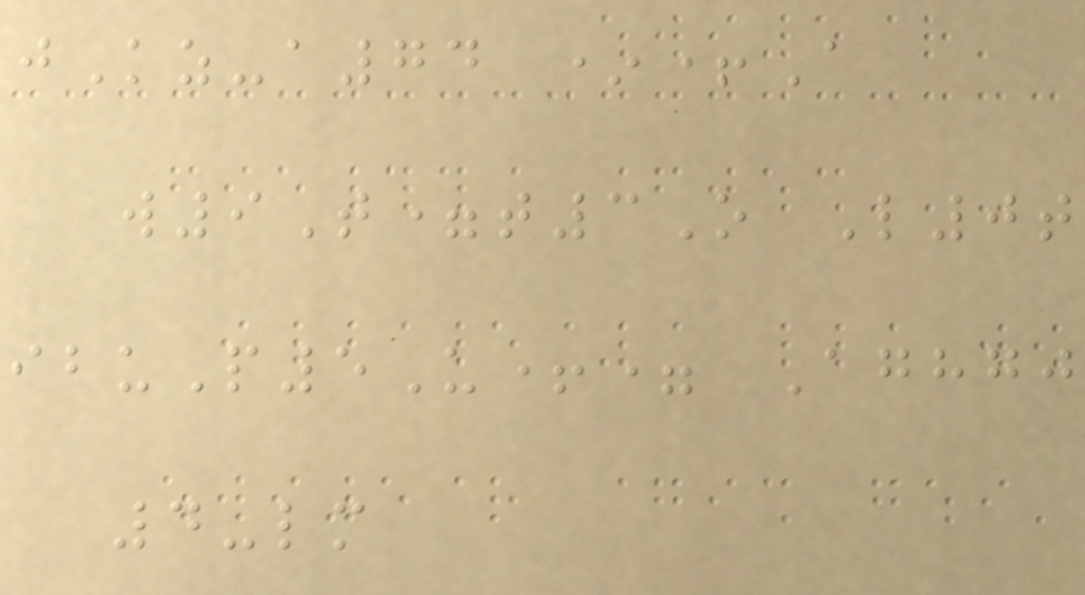jKz-a74 *+A
w9T=t3O L0t
ibuP5U+= Aghgj
4-lm
